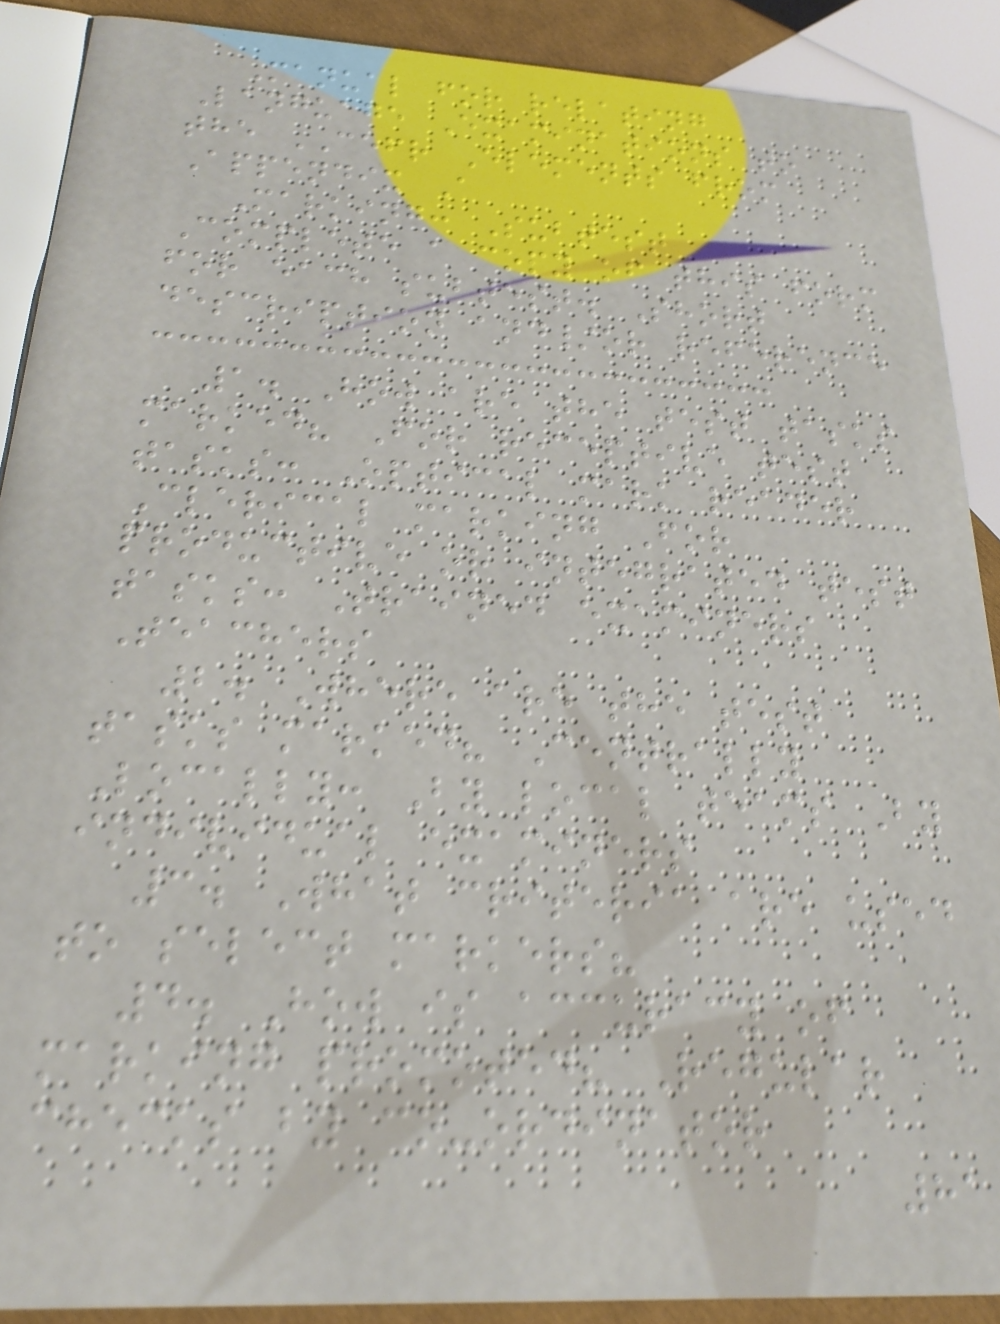Manual for relating
Language Examinations to
the CEFR Elements from
Appendix A
Marking: Subtest
Complete a copy of this form
for each subtest. Short
description and/or reference
1. How are the test tasks
marked? For receptive test
tasks: Optical mark reader
Clerical marking For
productive or integrated test
tasks: Trained examiners
Teachers
2. Where are the test
tasks marked? Centrally
Locally: By local teams By
individual examiners
3. What criteria are used
to select markers?
4. How is accuracy of
marking promoted? Regular
checks by co-ordinator
81
